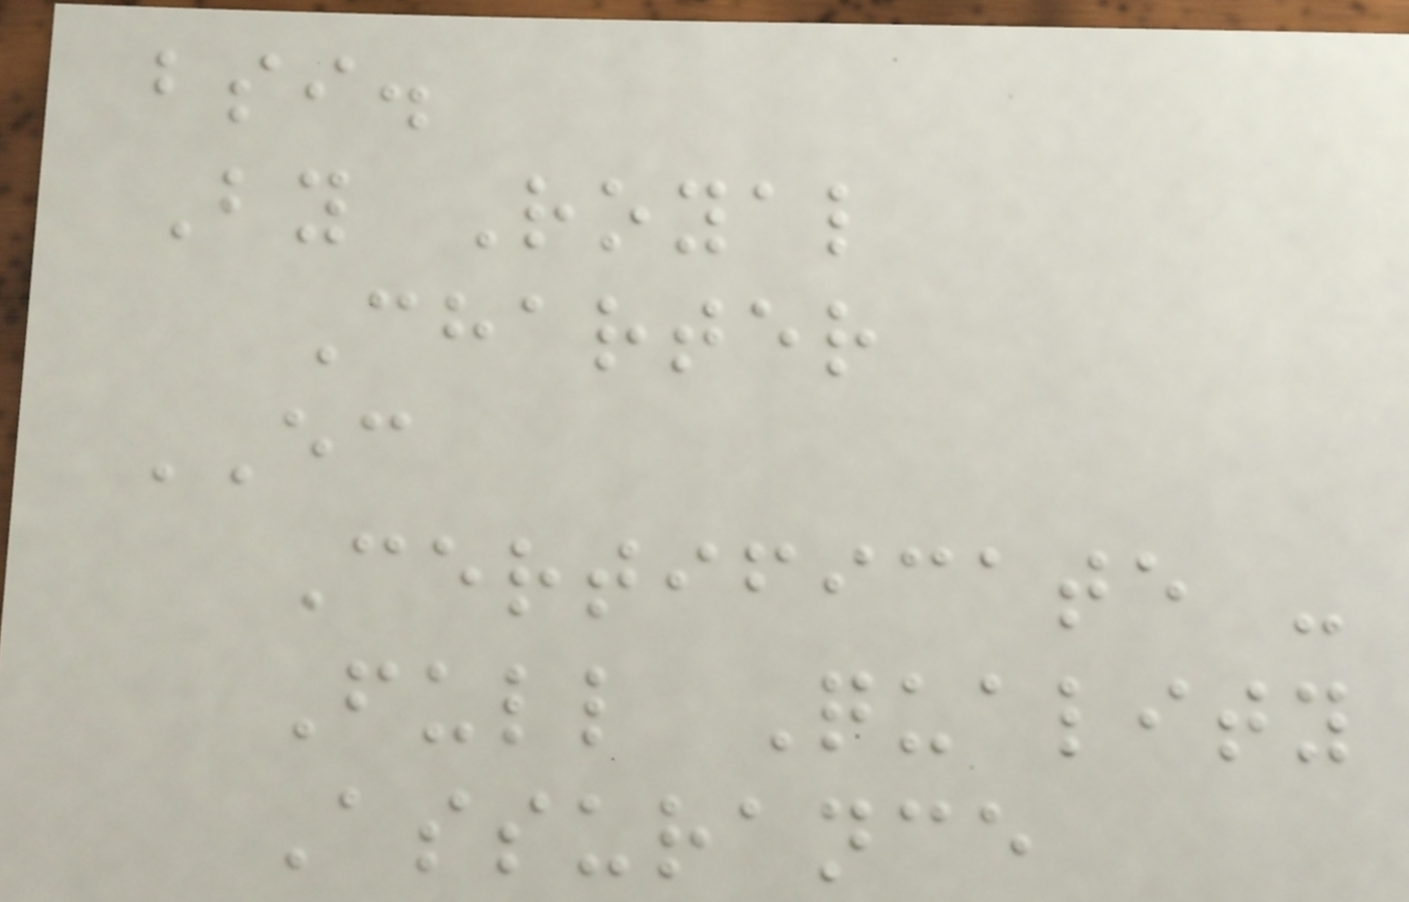bsi.
By Royal
Charter
EC
Certificate -
Full Quality
Assurance
